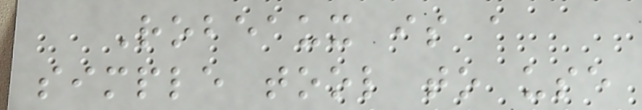Robeaux is a
simple tool to use
